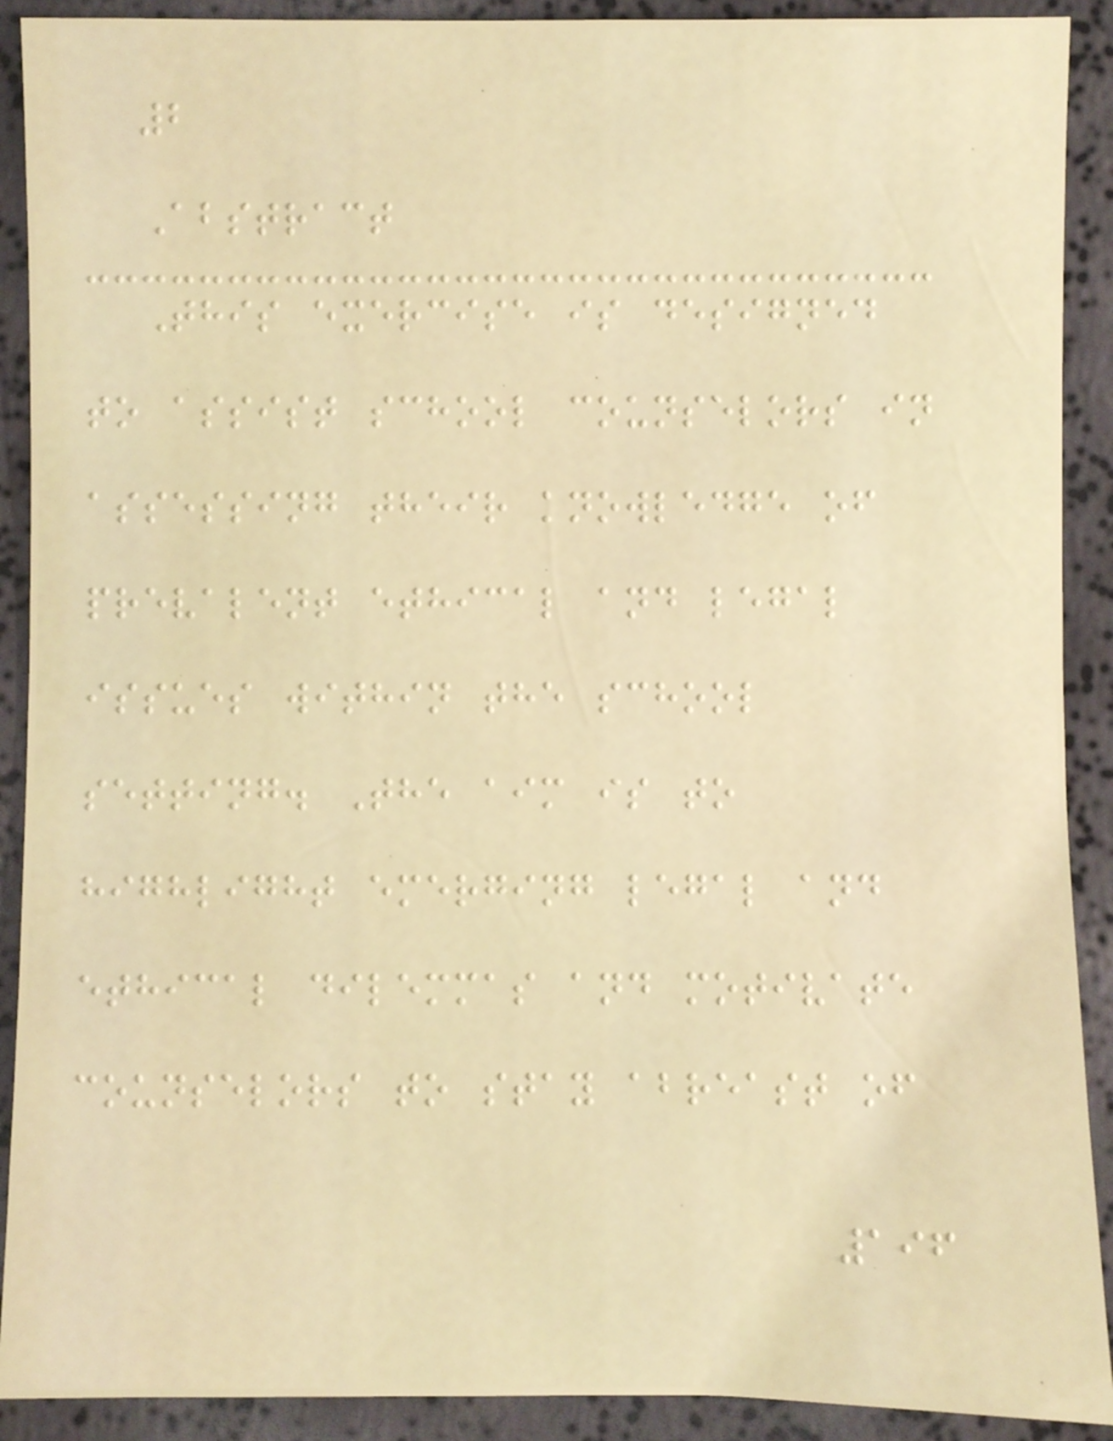2
Abstract
This exercise is designed
to assist school counselors in
assessing their knowledge of
prevalent ethical and legal
issues within the school
setting. The aim is to
highlight emerging legal and
ethical dilemmas and motivate
counselors to stay abreast of
196
